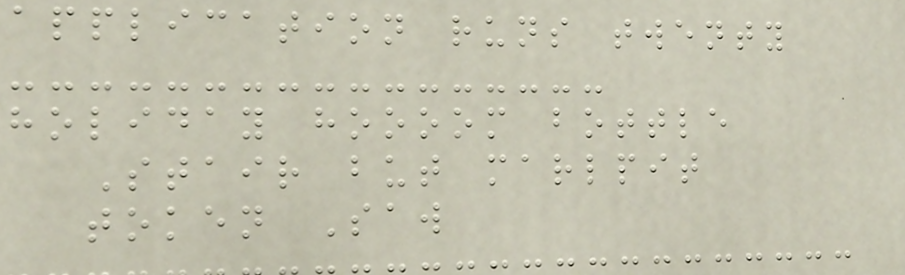application runs twenty
holiday hoooom bottle
Stair but marlpit
token Saw
